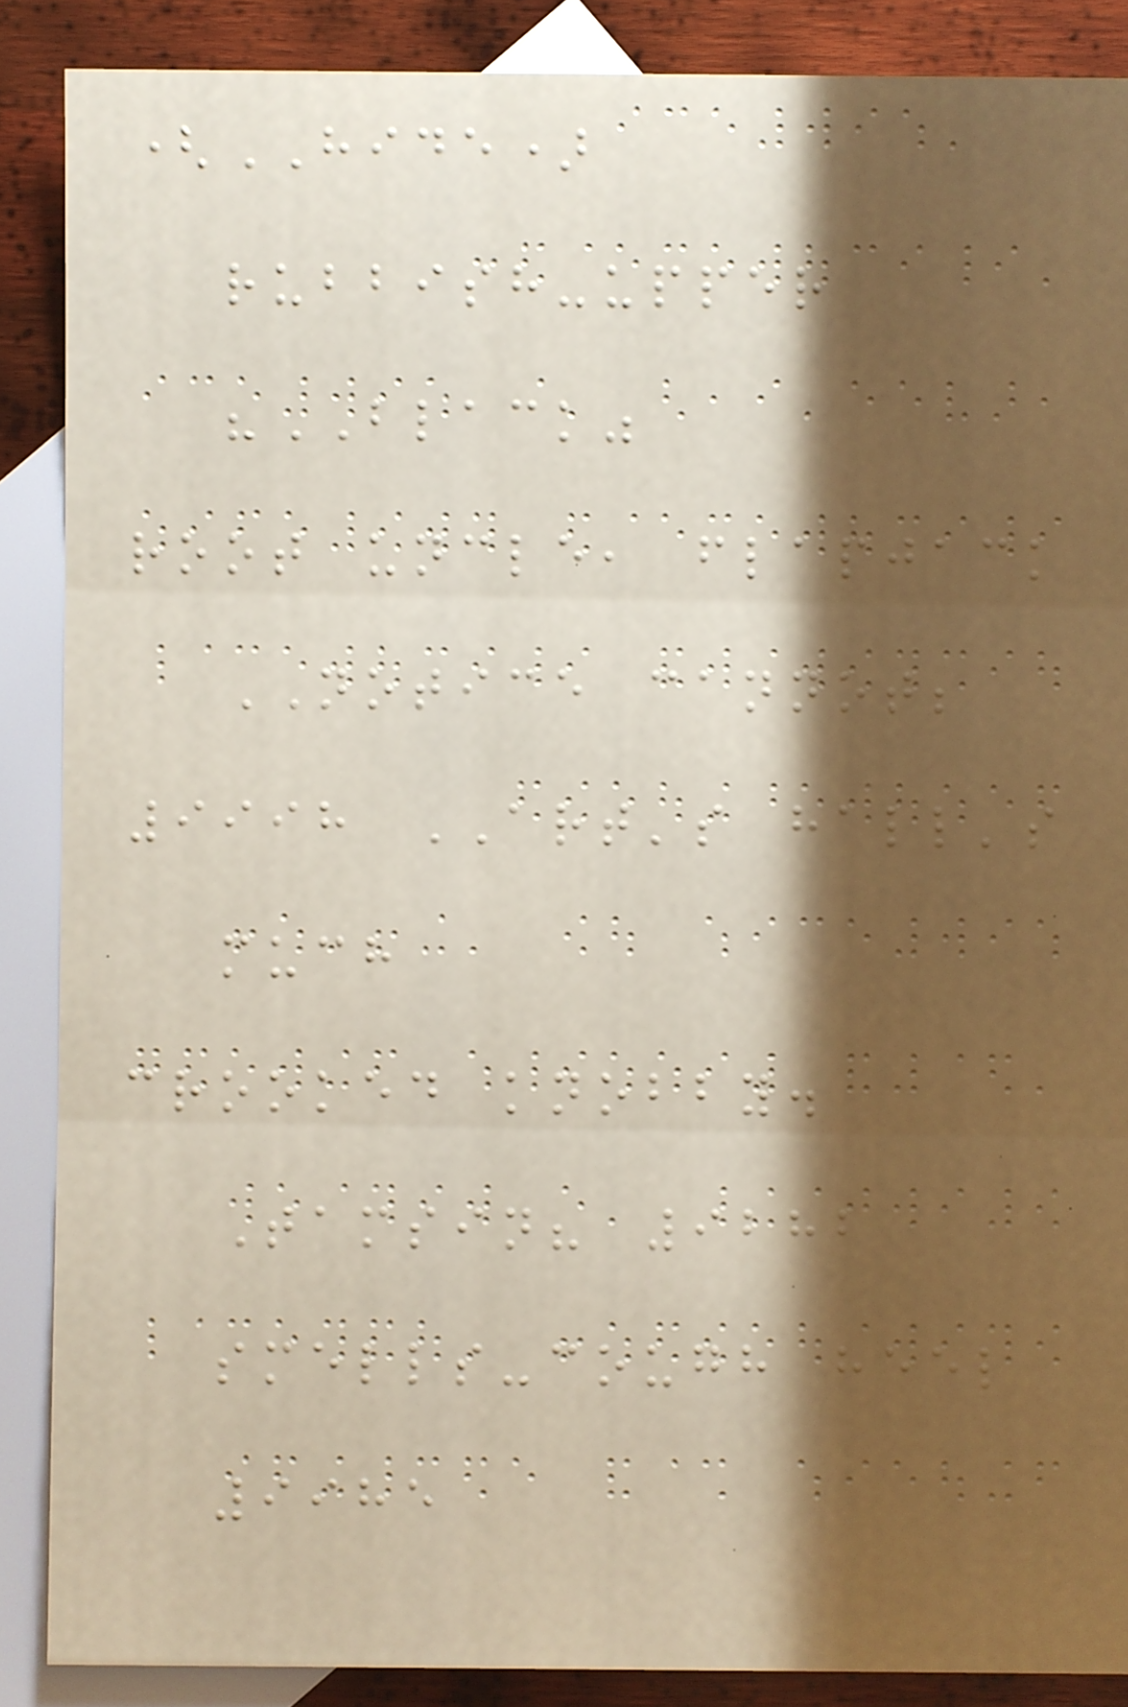(HIDE)
rubbish-upper
"BLACK"
root uncle, flapjack
NOTICE cannot;
9998 ART's hall's
much
crooked knobby.
Tamsin? 9282
smells-cough heel
9985
